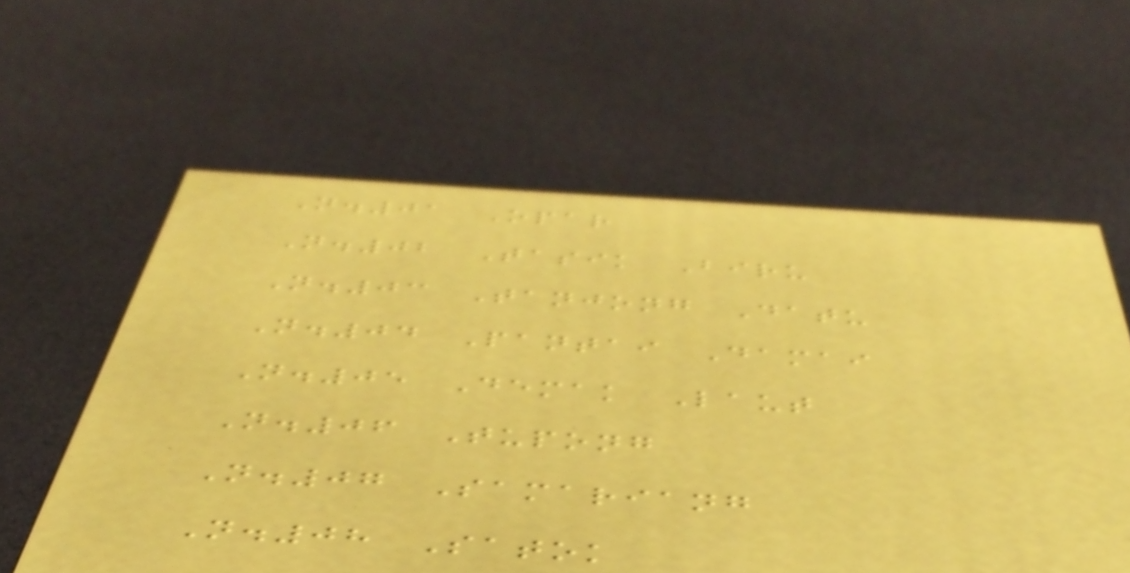N.01 Opar
N.02 Tasik Biru
N.03 Tanjong Datu
N.04 Pantai Damai
N.05 Demak Laut
N.06 Tupong
N.07 Samariang
N.08 Satok
